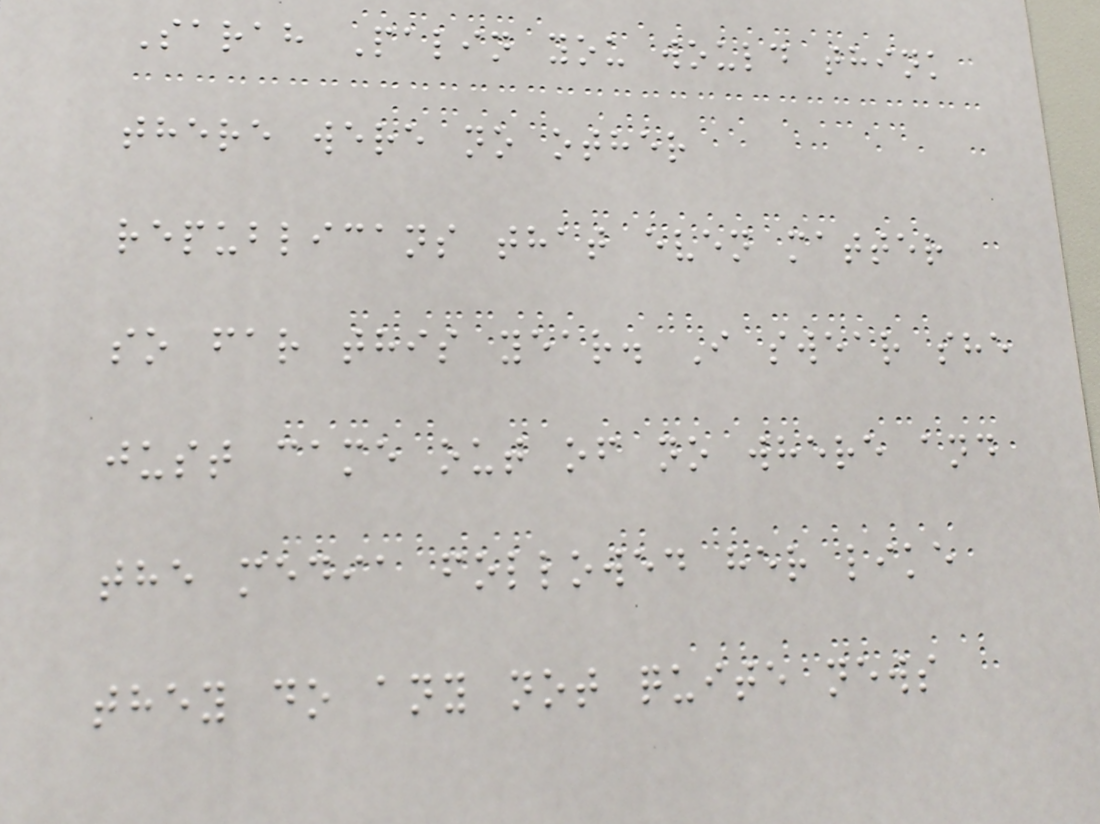Sarah Palin you would think
there were no other
republicans that even matter
so far this year. I swear she
just came out of no where and
the media followed her like
they do any not quite news
